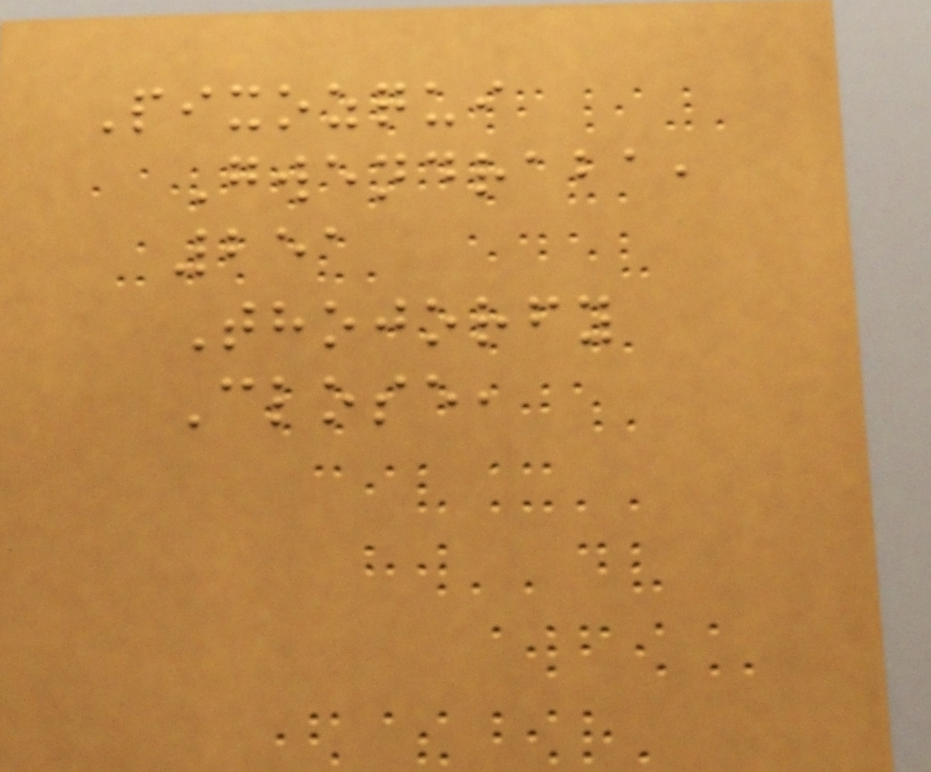Pixozqui
Gwendraba,
251
Thojorfy
Close,
